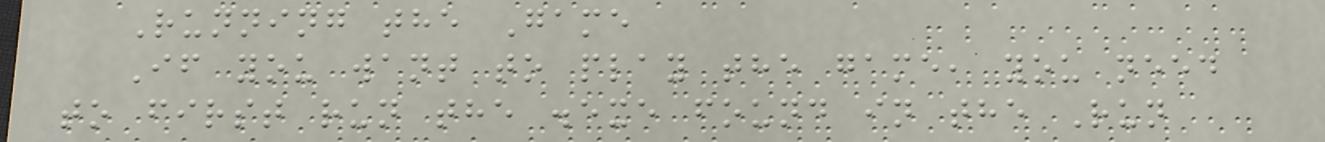Running the Game
If you want to play the game, you need
to first run the .exe found in the Run
